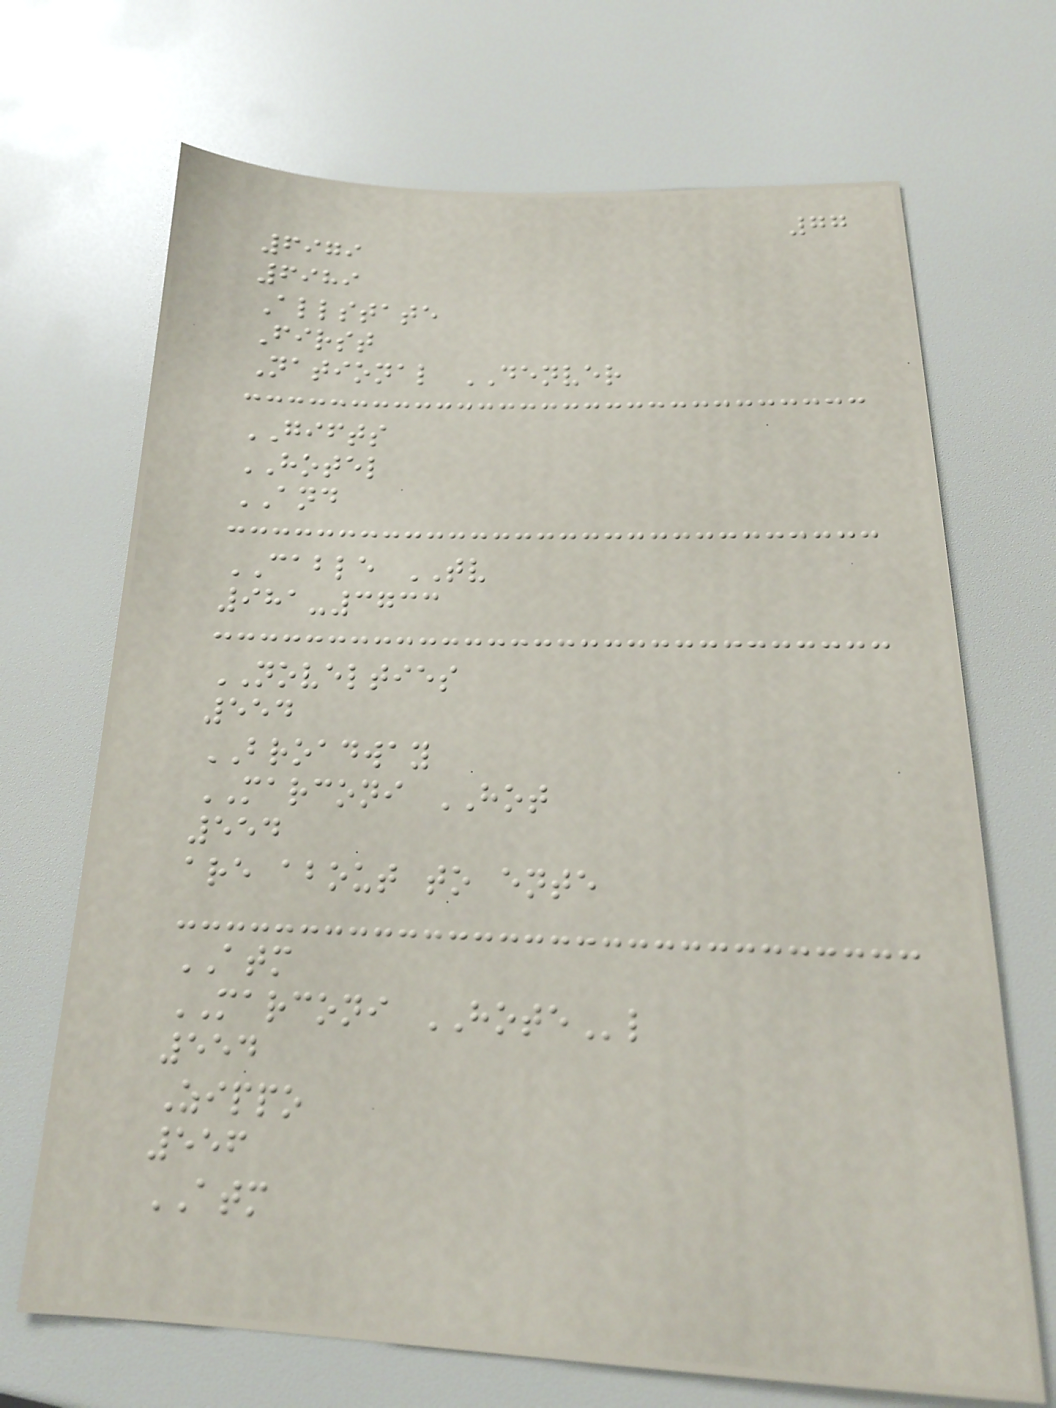77
6979
6989
Allstate
First
National DENVER
GIFTS
HOTEL
AND
CABLE TV
981-3733
NOVELTIES
554
BROADWAY
MARCONI HOT
554
are about to ente
ATM
MARCONI HOTEl
554
Zippo
556
ATM
